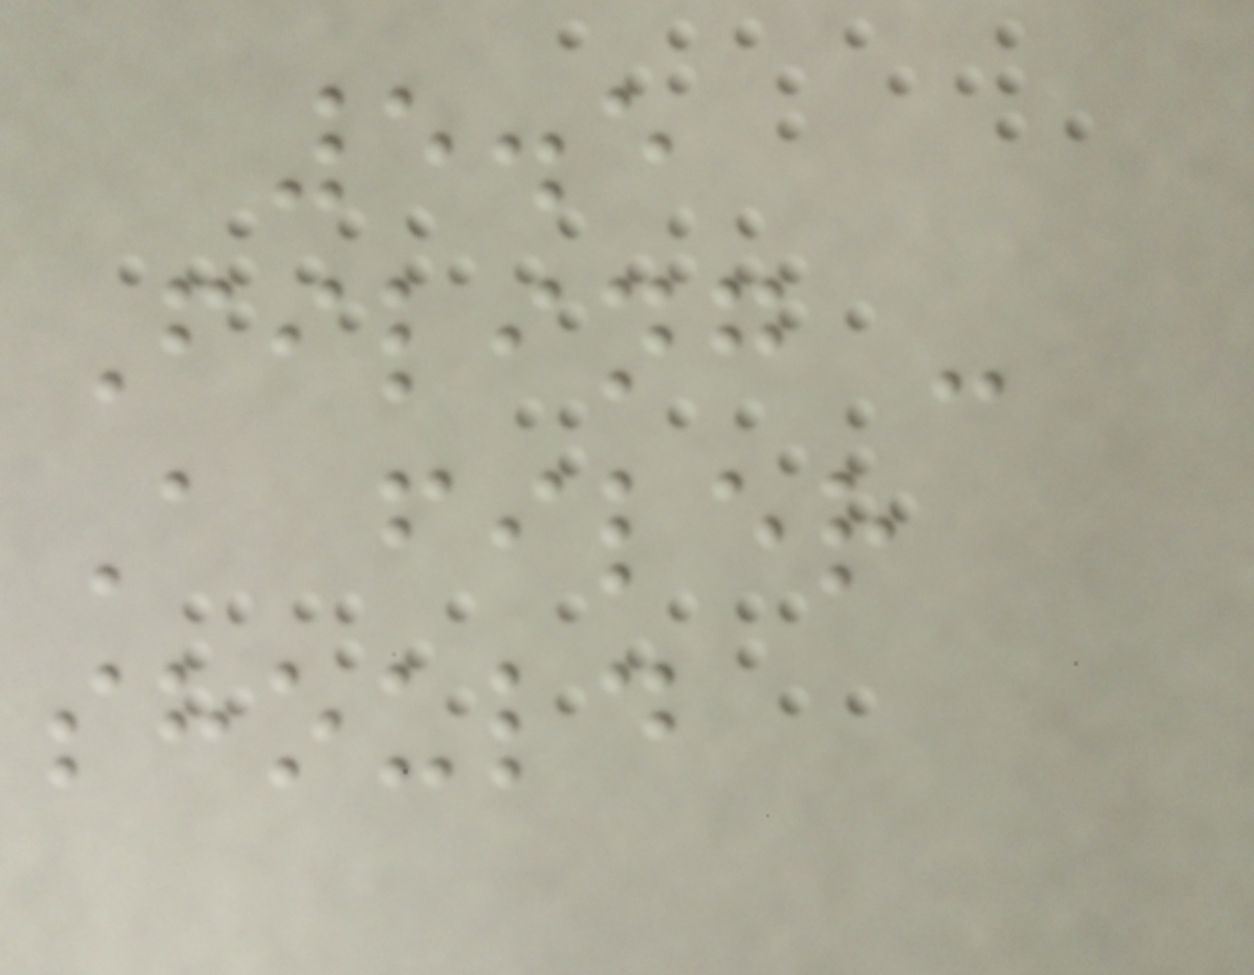5.5
Filing -
A filer
should
